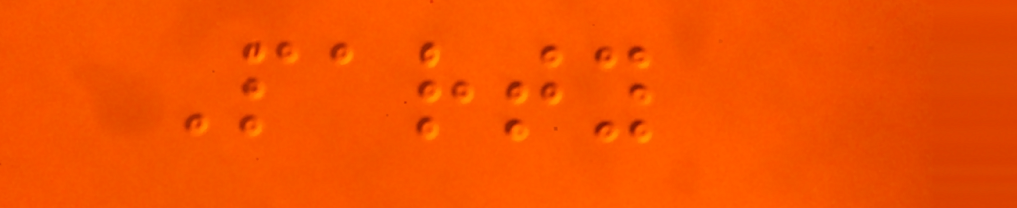Party
